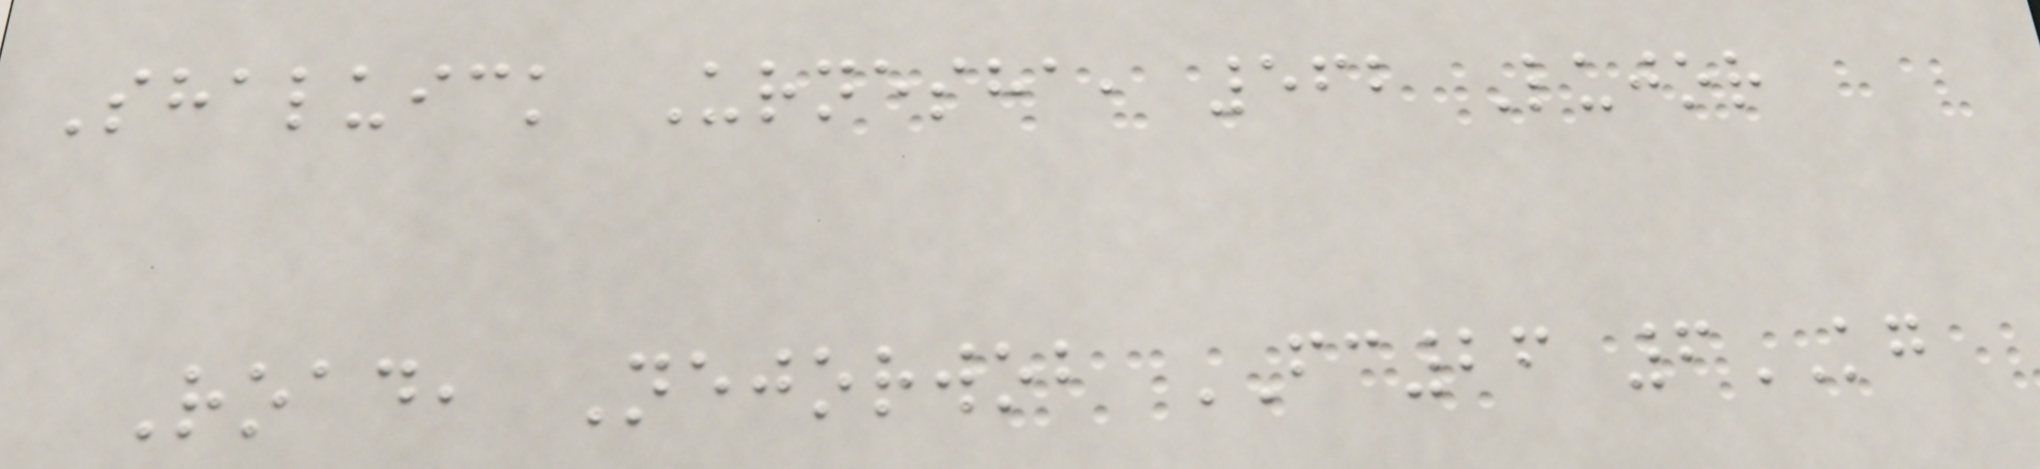Shaluick Urnesha, 562 Lujor
Road, Nejorwob FC26 6KG
